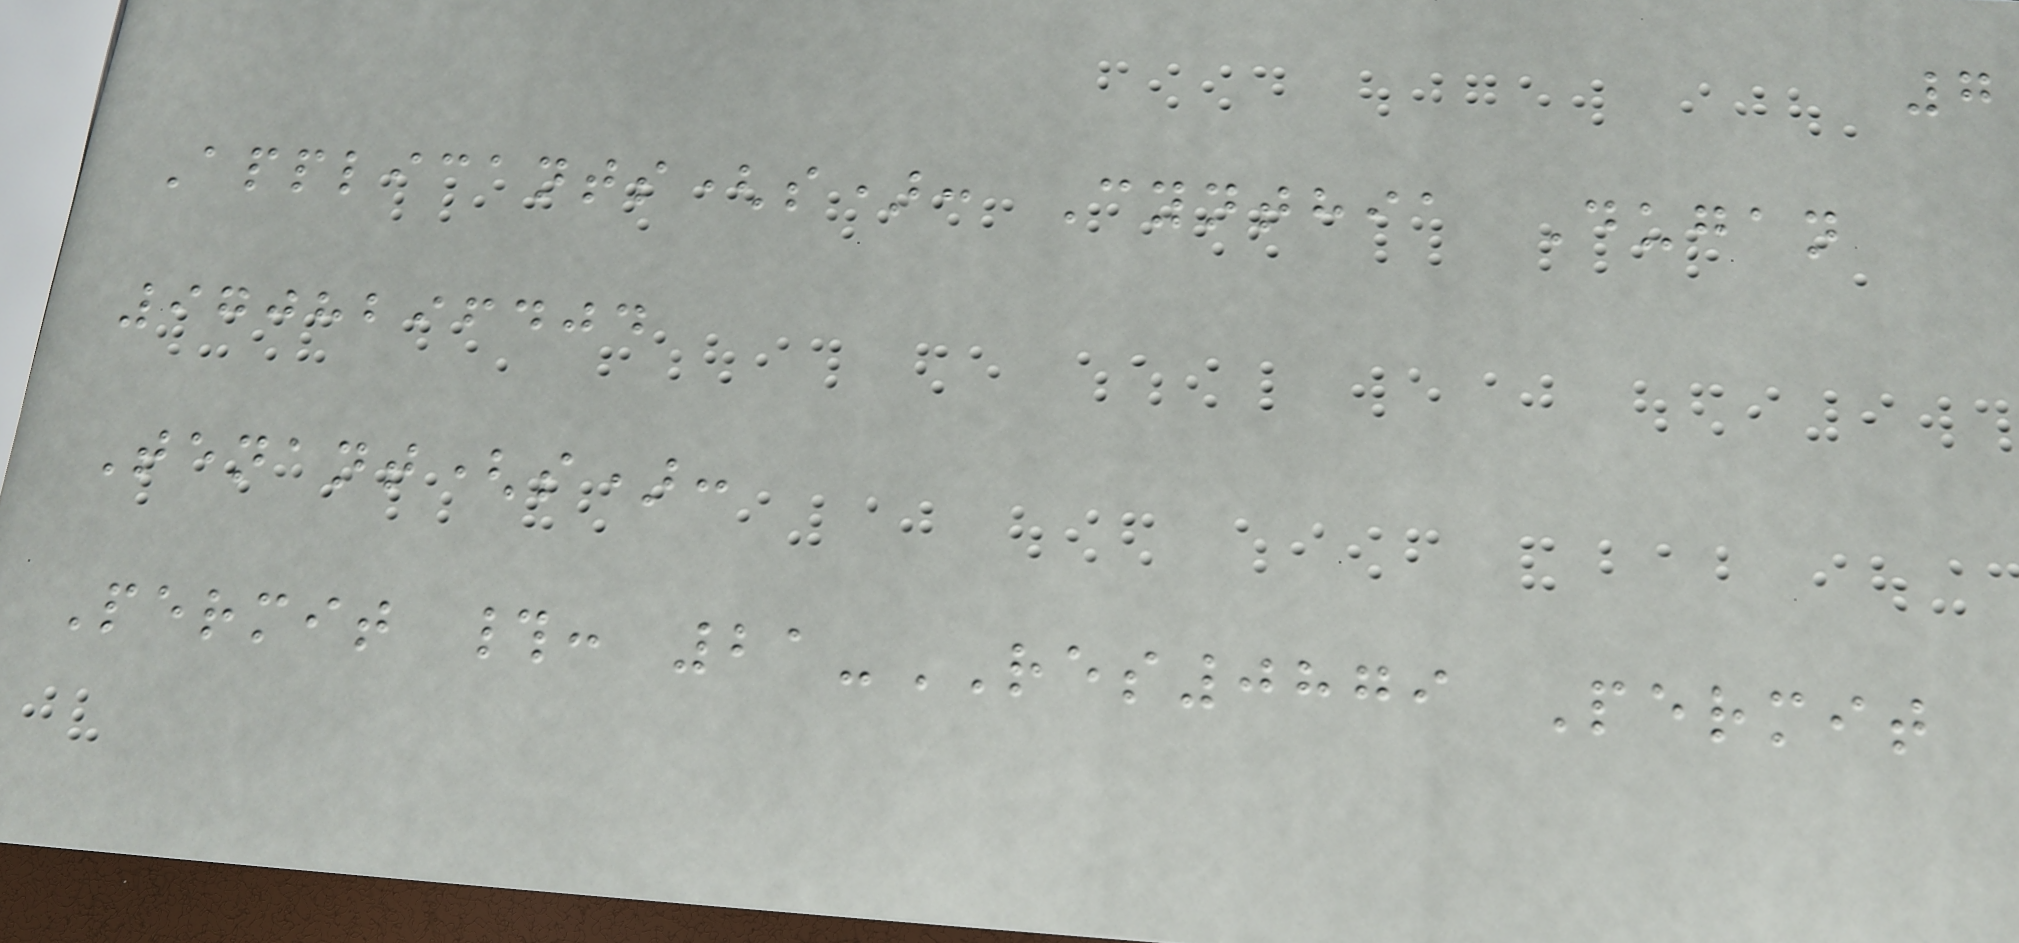7
Applicants(s): Cynthia Dugan
9708296404
Tenant(s):
Permit #: 21-RES0879 Permit
